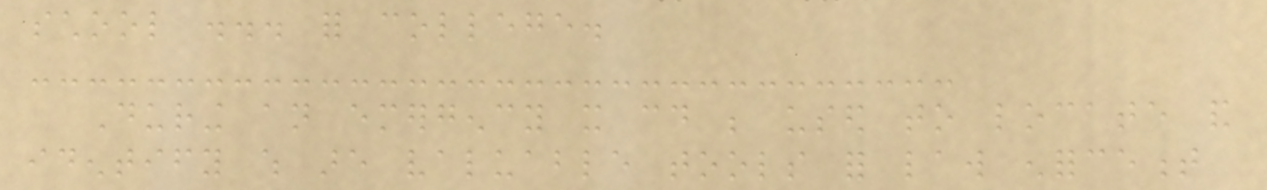school ... for college.
During an emergency it could be used to locate and
identify which are valuable tools for law enforcement
